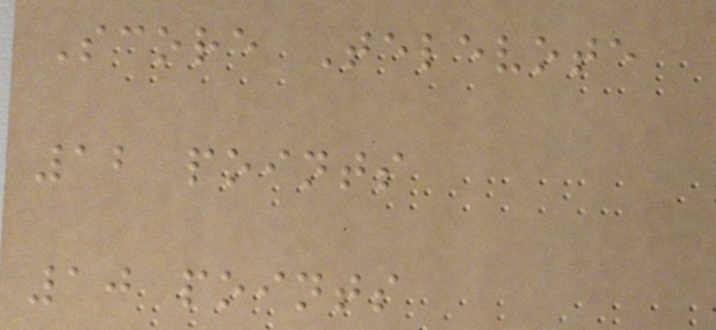Score Televote
12 points
10 points
